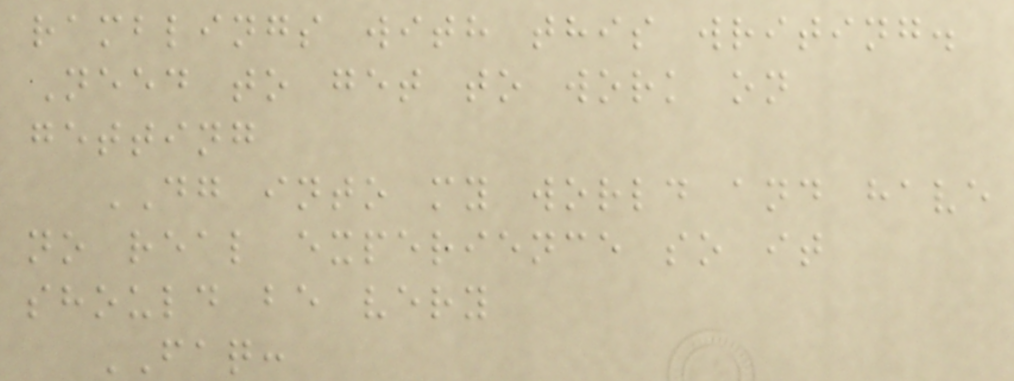ramblings with this writing.
Need to get to work on
getting
DG into my world and have
no real experience so it
should be very
FAQ:
